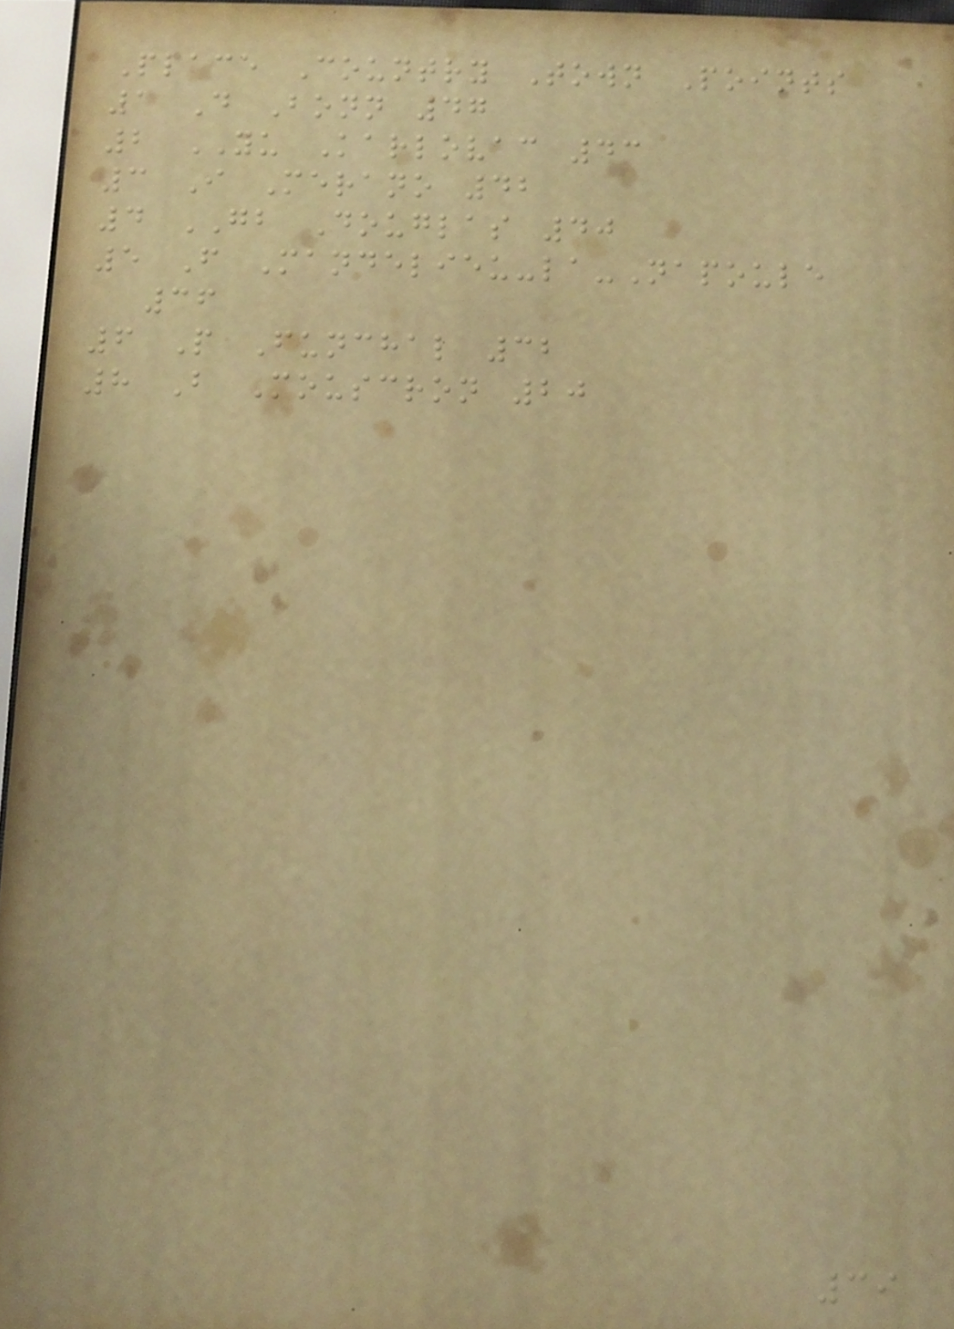Place Country Town Points
1 D Bonn 47
2 YU Karlovac 43
3 I Merano 42
4 GB Douglas 40
5 F Mandelieu-la-Napoule
36
6 P Funchal 32
8 B Mouscron 20
39
